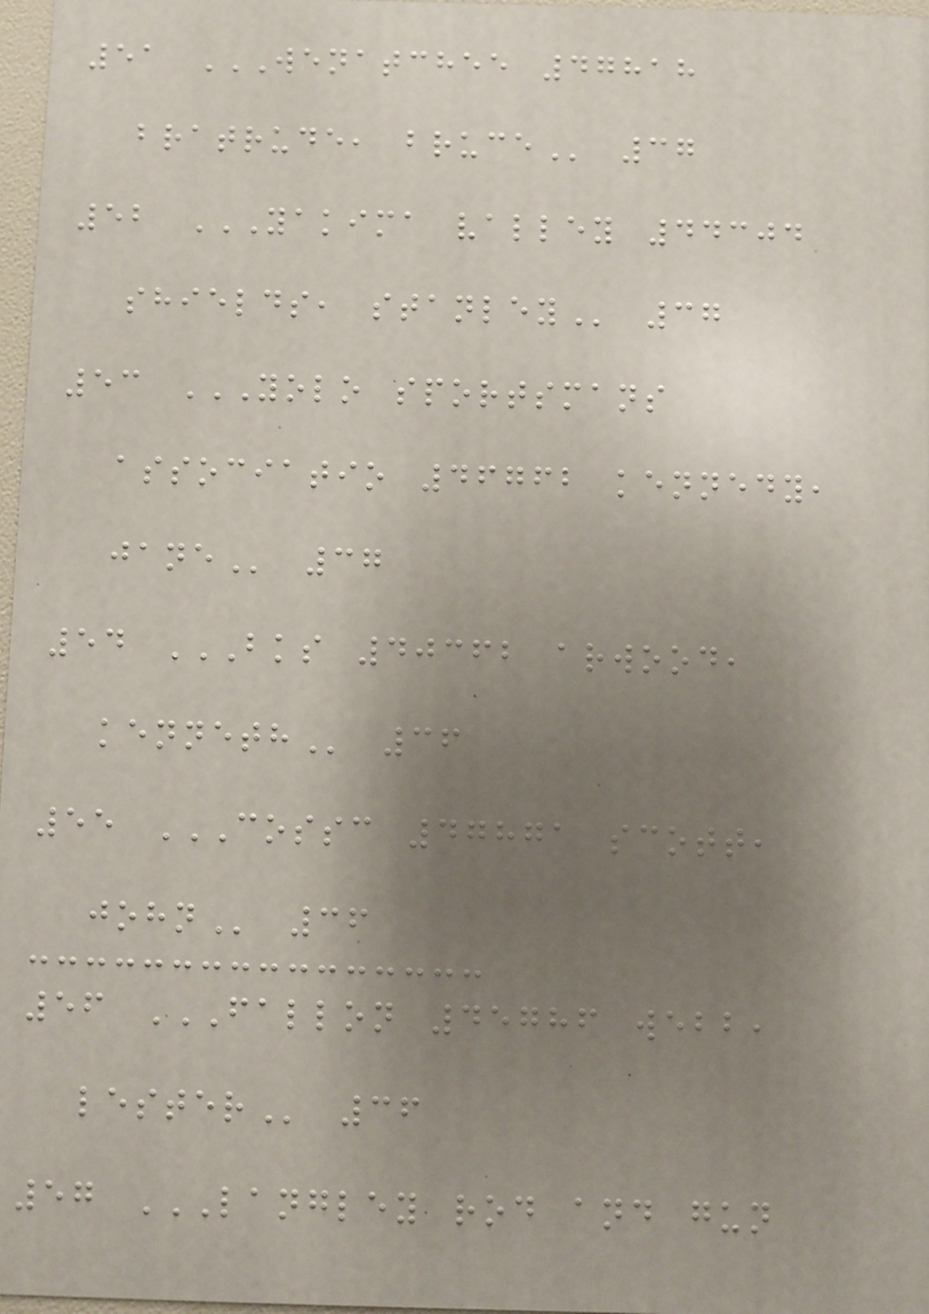51 WENATCHEE 47818
BRATRUDE, BRUCE 37
52 YAKIMA VALLEY 44304
SHIELDS, STANLEY 37
53 YOLO SPORTSMANS
ASSOCIATIO 46762 KENNEDY,
JANE 37
54 BKS 40362 ARWOOD,
KENNETH 36
55 COSSC 47871 SCOTT,
JOHN 36
56 FALLON 45786 WEBB,
LESTER 36
57 LANGLEY ROD AND GUN
